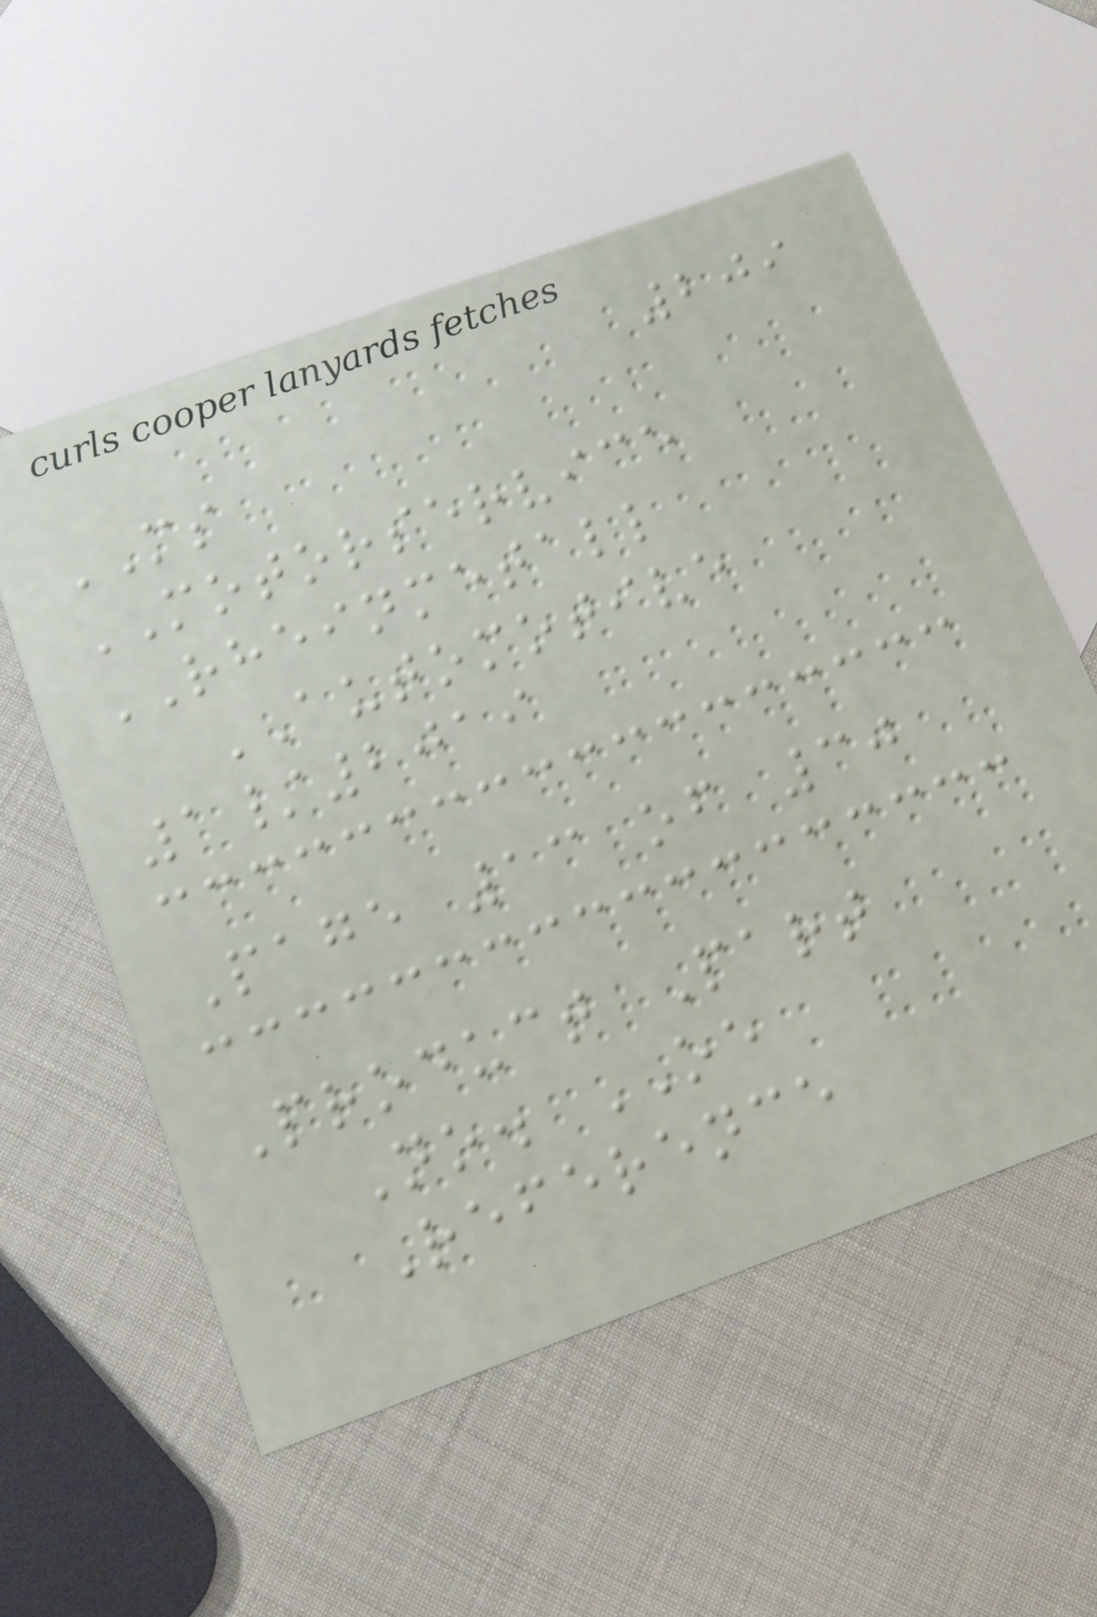209
MS
MOTORSERVICE
RHEINMETALL
AUTOMOTIVE
1/2019
Page 13 of 30
Product Part
No. OE
Reference
